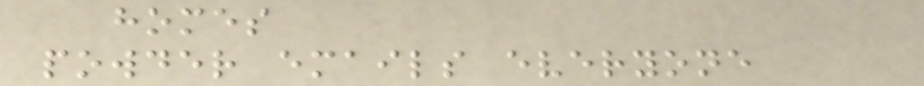homes
powder emails everyone
